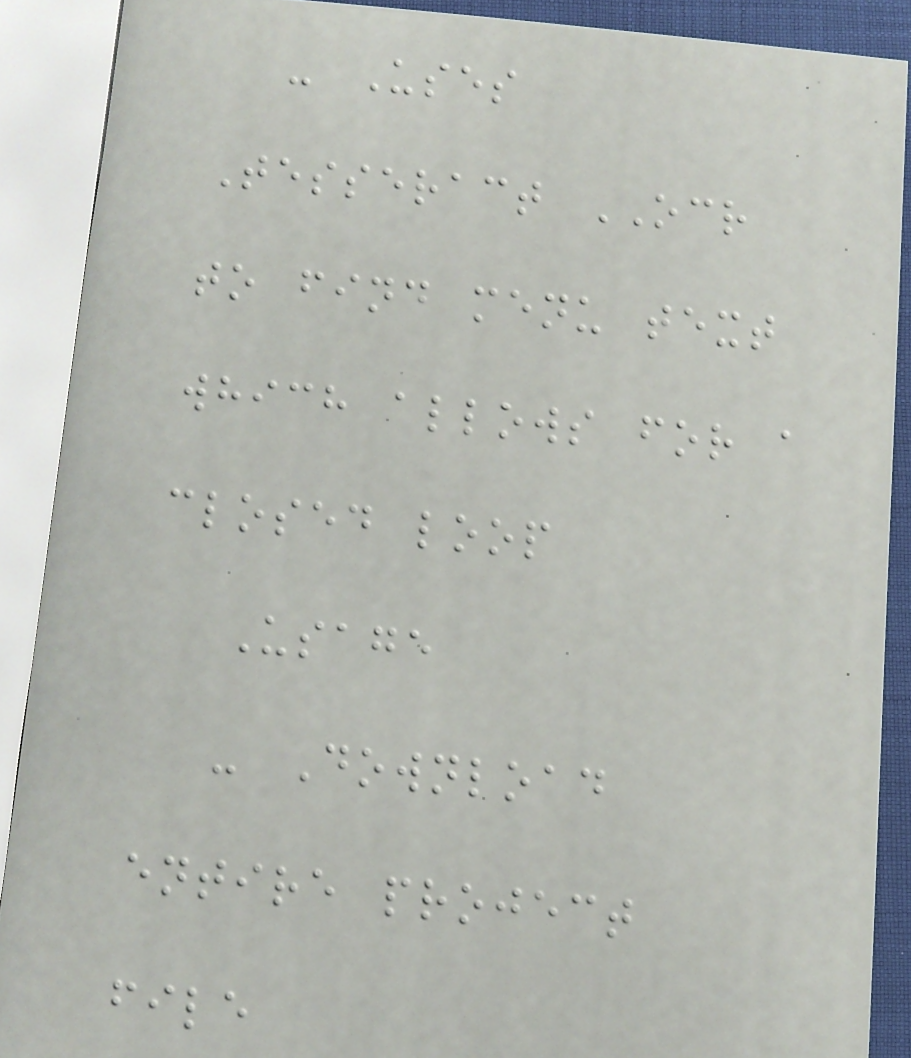- Uses
Tesseract OCR
to find menu text
which allows for a
closed loop
Usage
- Download
entire project
file
